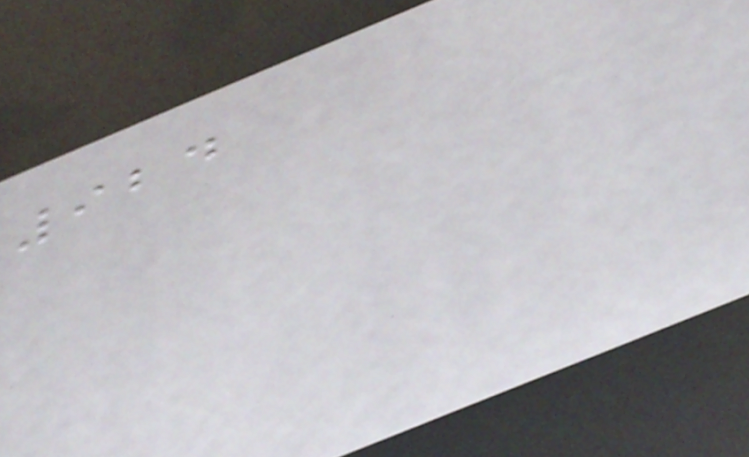924
